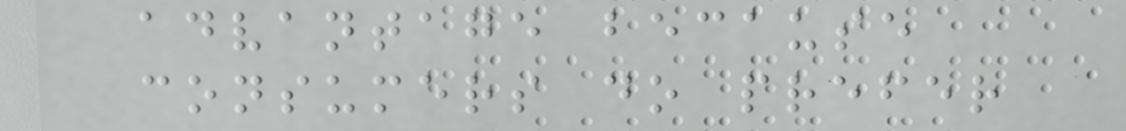advantage because
consumers do prefer
